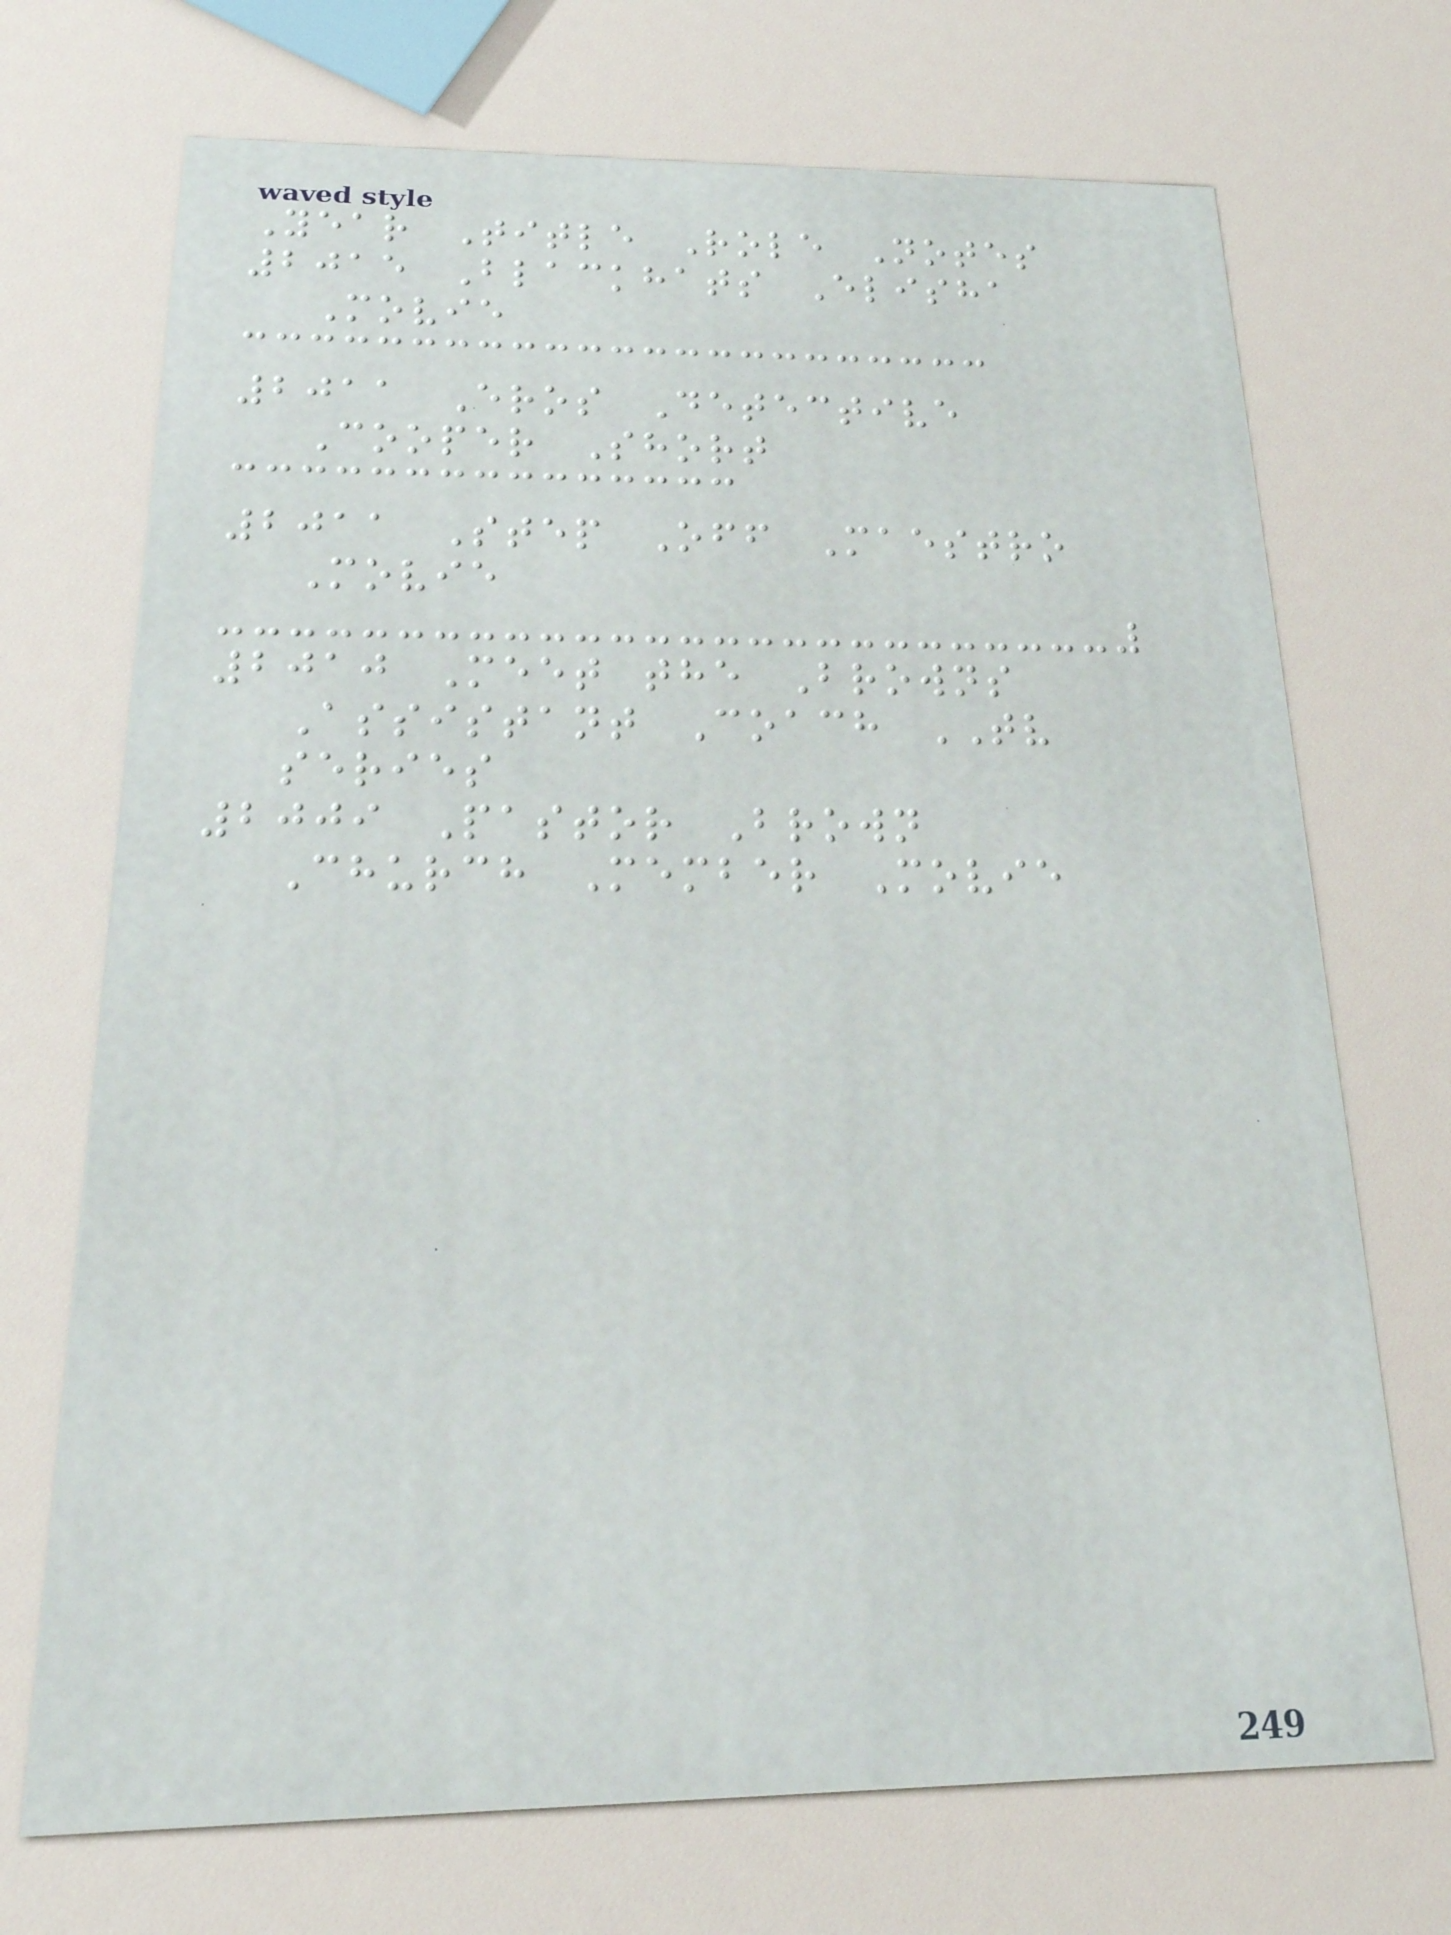Year Title Role Notes
2015 Blackhats Elisha
Movie
2011 Eros Detective
Cooper Short
2011 Step Off Maestro
Movie
2010 Meet the Browns
Assistant Coach TV
series
2009 Pastor Brown
Church Member Movie
